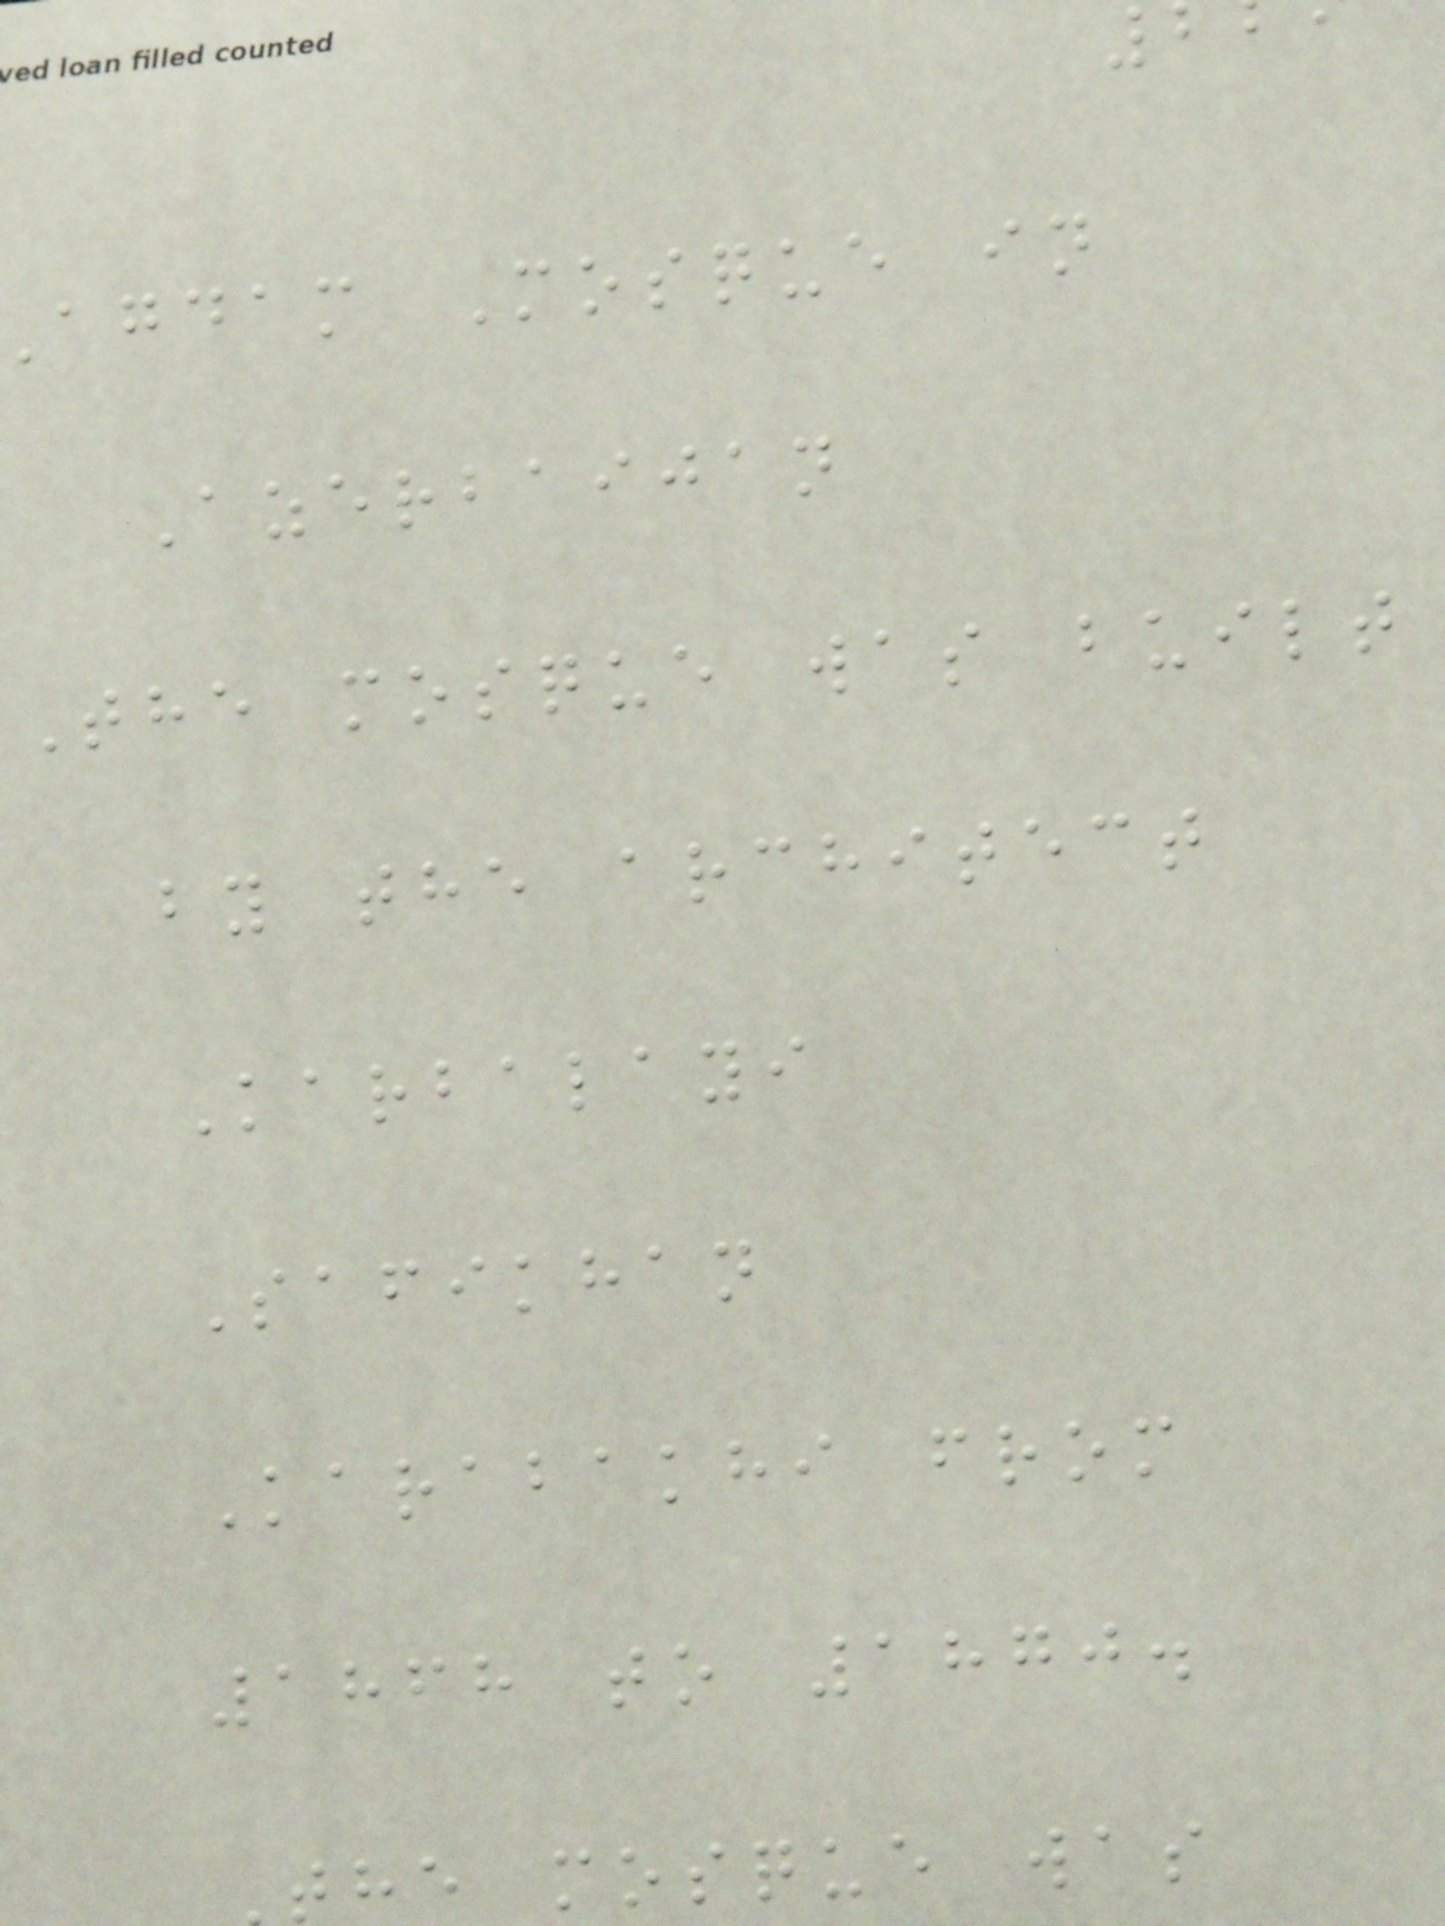agdam Mosque in
Azerbaijan
The mosque was built
by the architect
Karbalayi
Safikhan
Karabakhi from
1868 to 1870.
the mosque was
